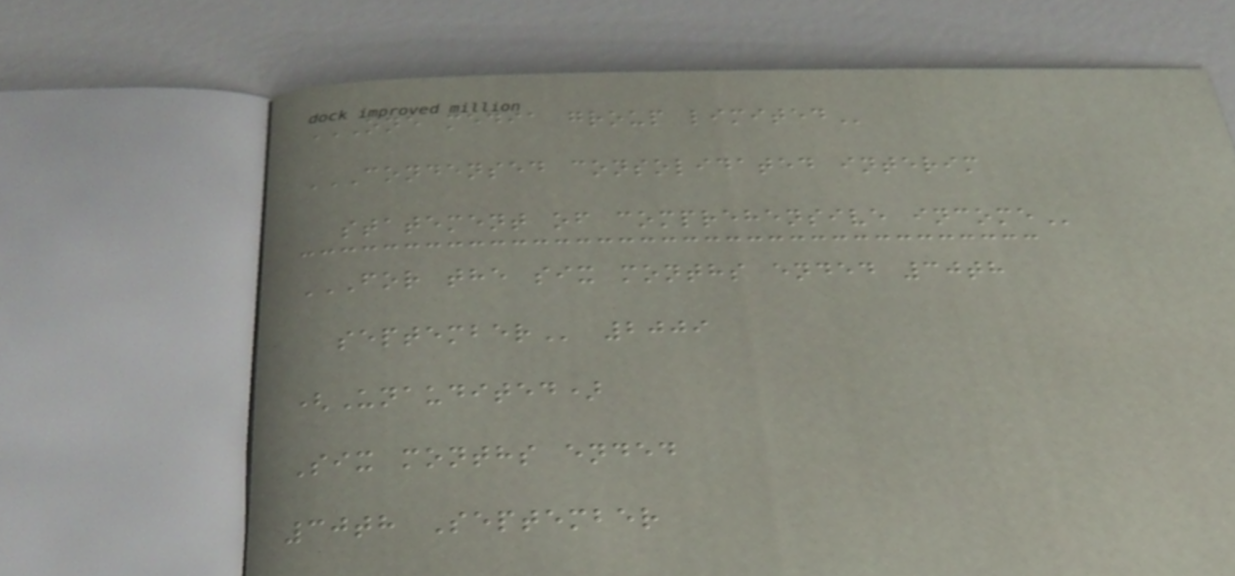ONE MEDIA GROUP LIMITED
CONDENSED CONSOLIDATED INTERIM
STATEMENT OF COMPREHENSIVE INCOME
FOR THE SIX MONTHS ENDED 30TH
SEPTEMBER 2009
(Unaudited)
Six months ended
30th September
